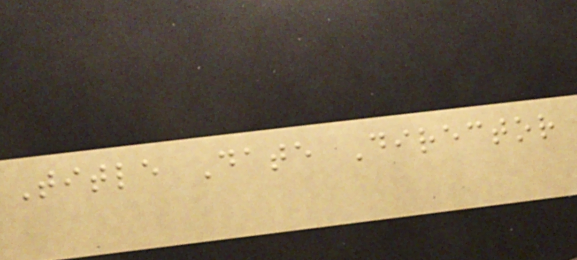Title Date Director
